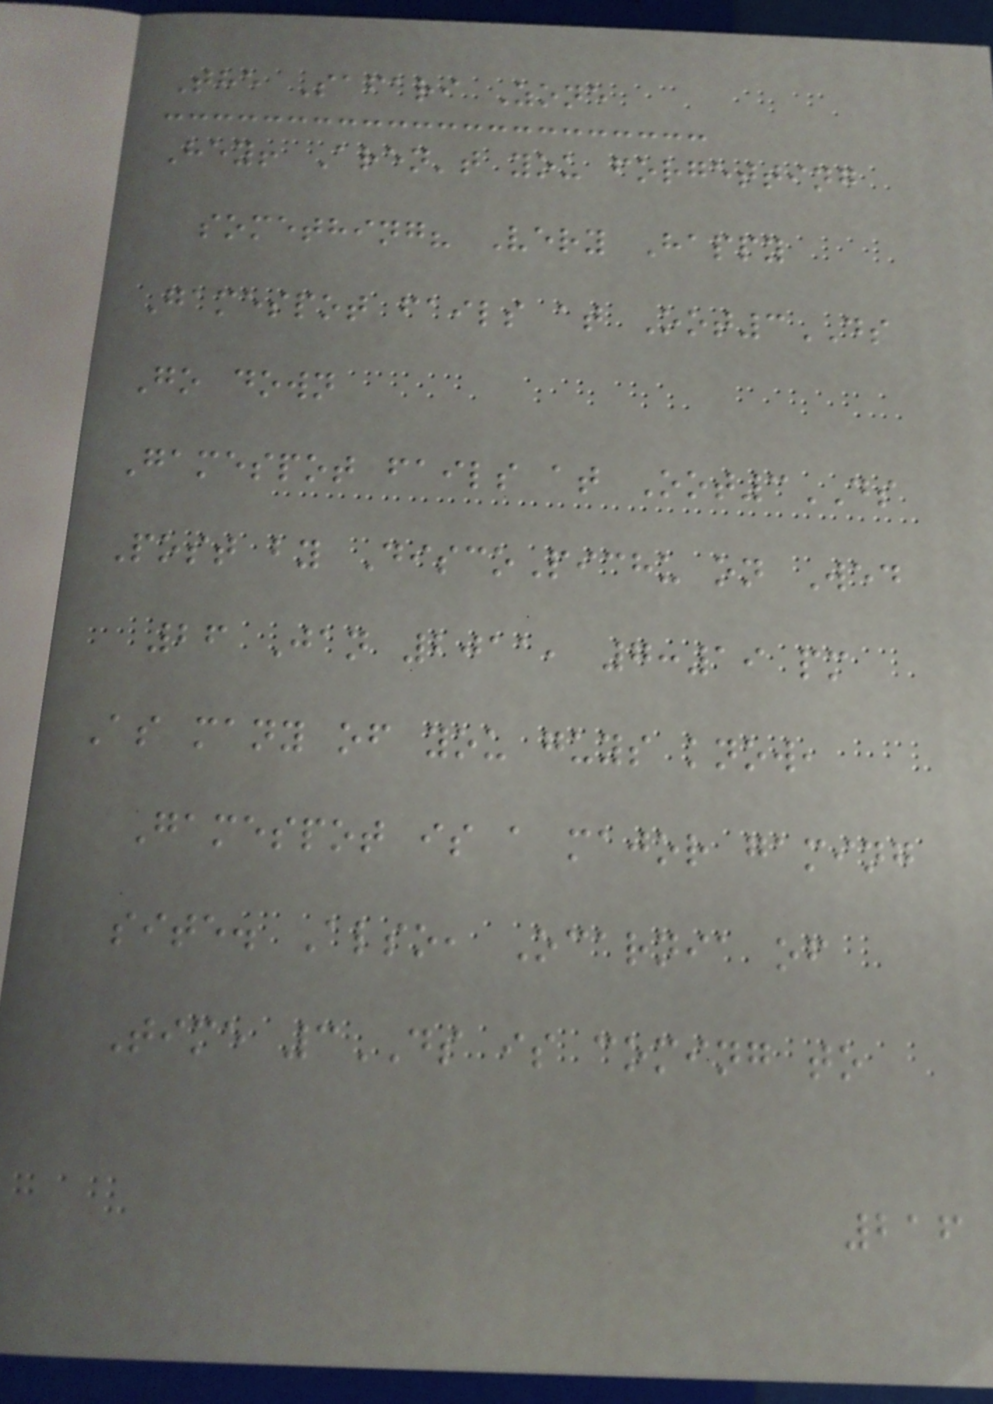The Safari Zone
Hey! Aren't you forgetting
something? Very Happy
Gamespot fails at Oot3DS
Go down
Gamespot fails at Oot3DS
Post by DiscoPichu on Wed
26 Jan 2011, 7:19 pm
As many of you guys know,
Gamespot is a major gaming
site. Also, Ocarnia of
Time 3DS is coming to
216
